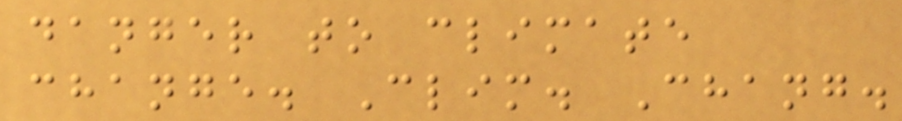danger to climate
change. Clim. Chang.
